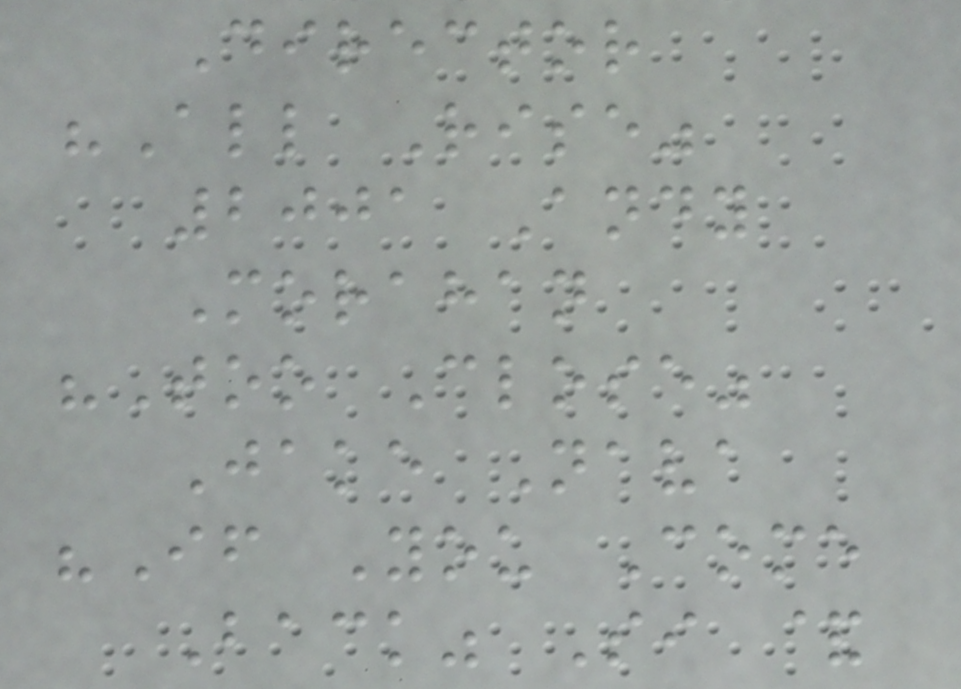Director
"All Rise"
2001 Andy
Morahan
"Too Close"
Jake Nava
"If You Come
Back" Si &
